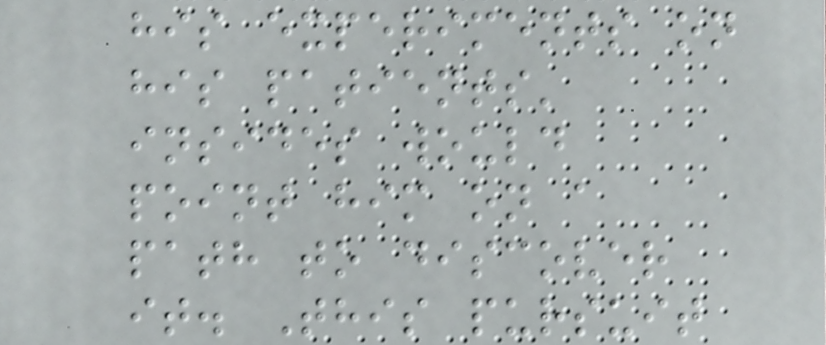his experiments on
his patients'
insides would
point him on a
path to discover
it. This pursuit
